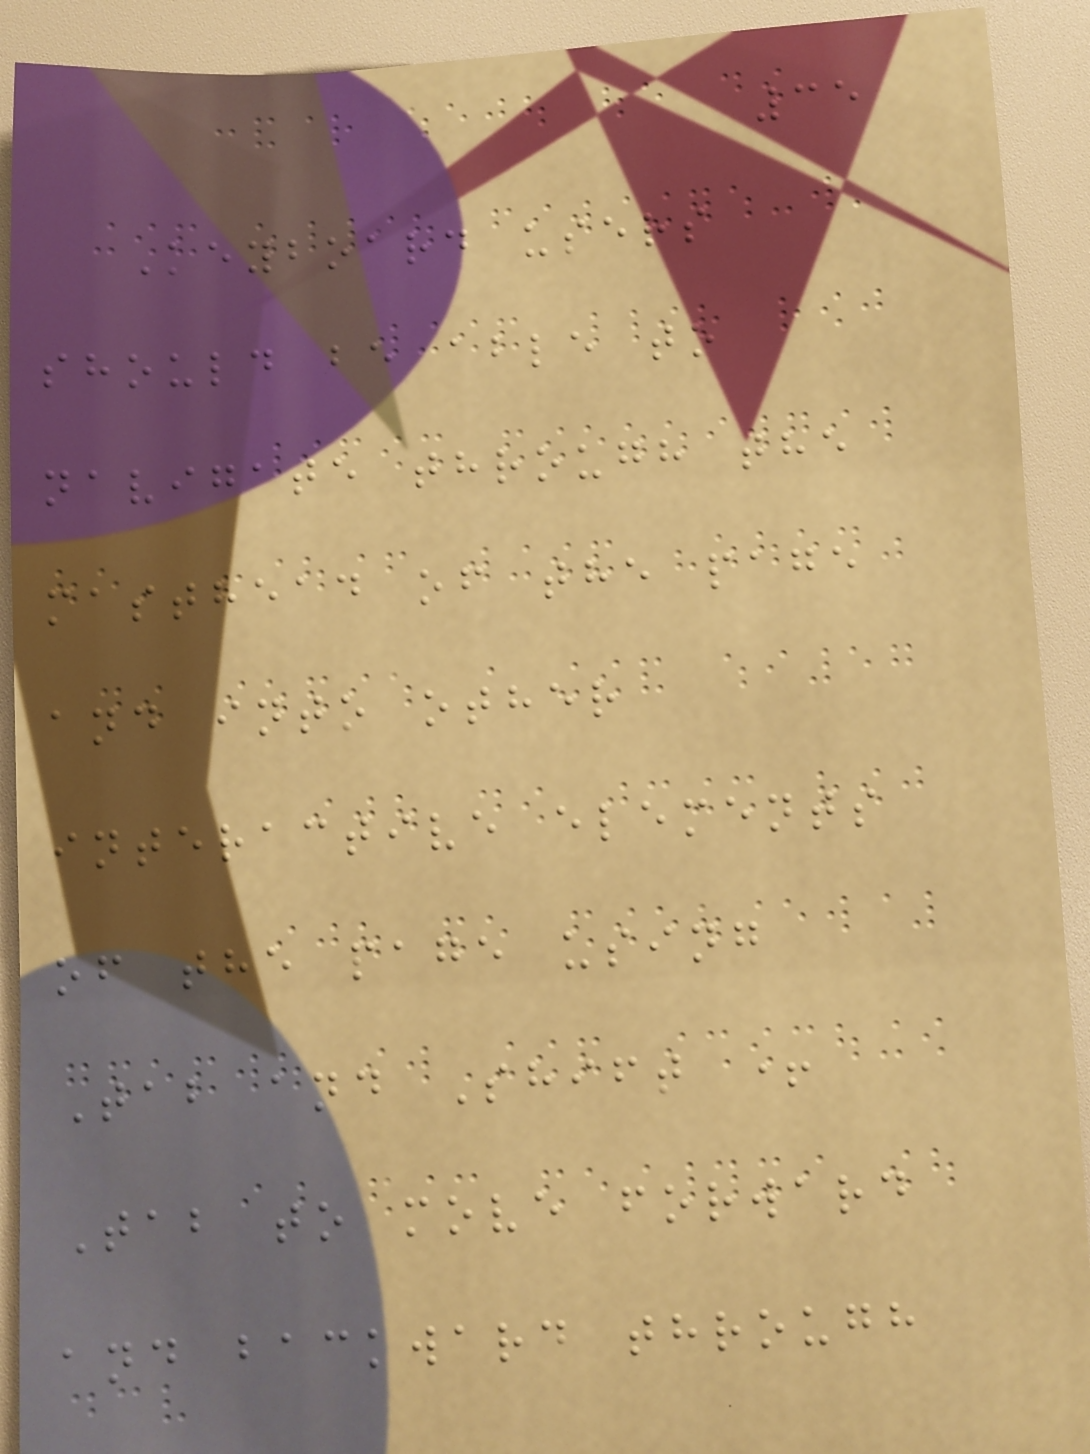35
Keyboard users
should be able to
navigate through the
masthead of the page
and into other
interactive elements
of the page using
Tab and Shift +
Tab to move forward
and backward through
